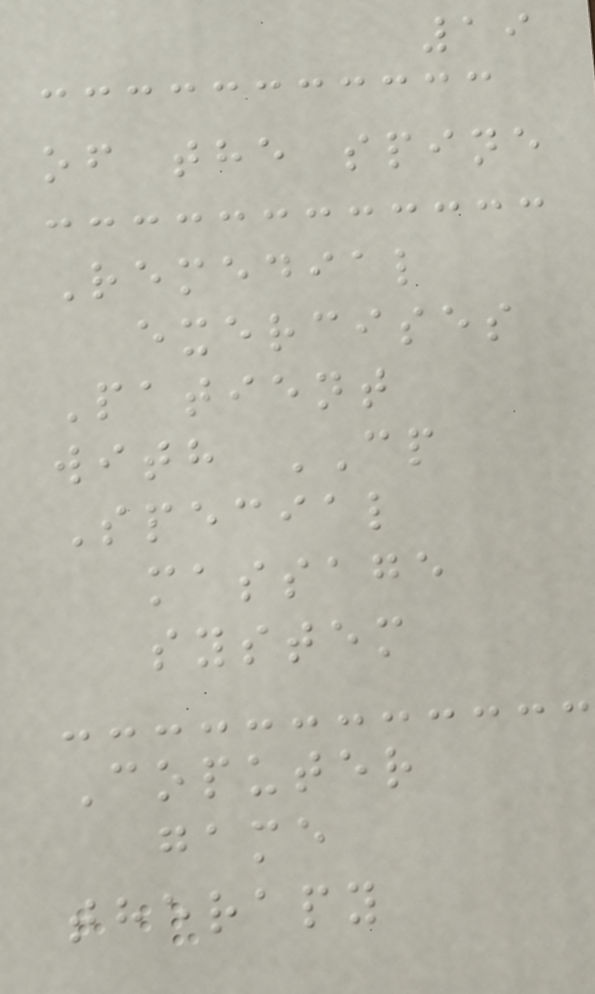19
of the spine
Remedial
exercises
Patient
with CP
Special
massage
system
Coputer
game
therapy
